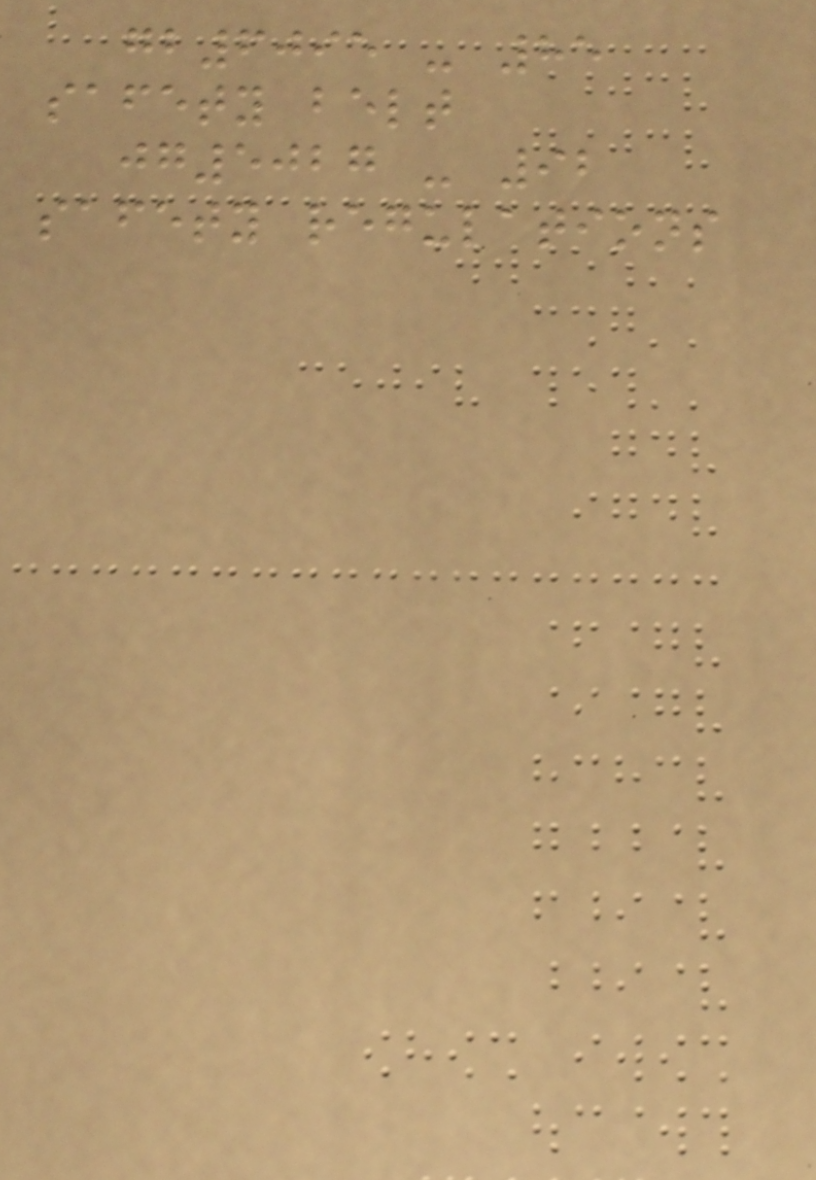gb6095 - 85
safety belt
jg5027 - 92
safety regulations
